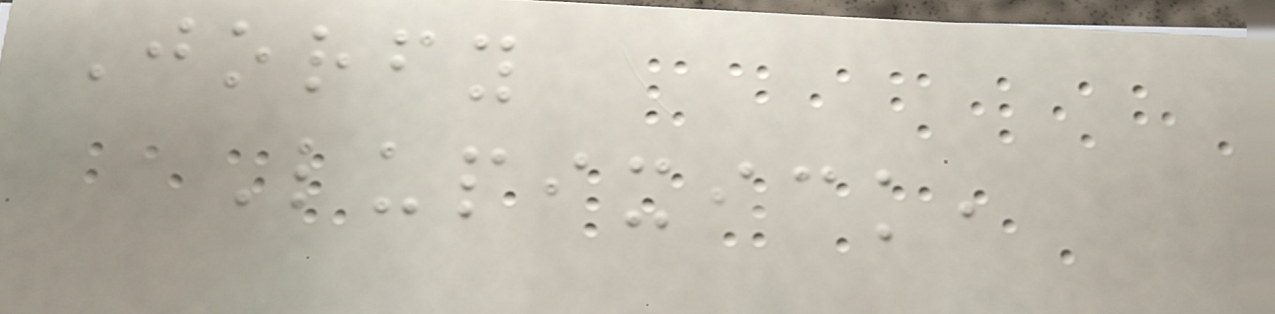Jorfy
Lupixick,
